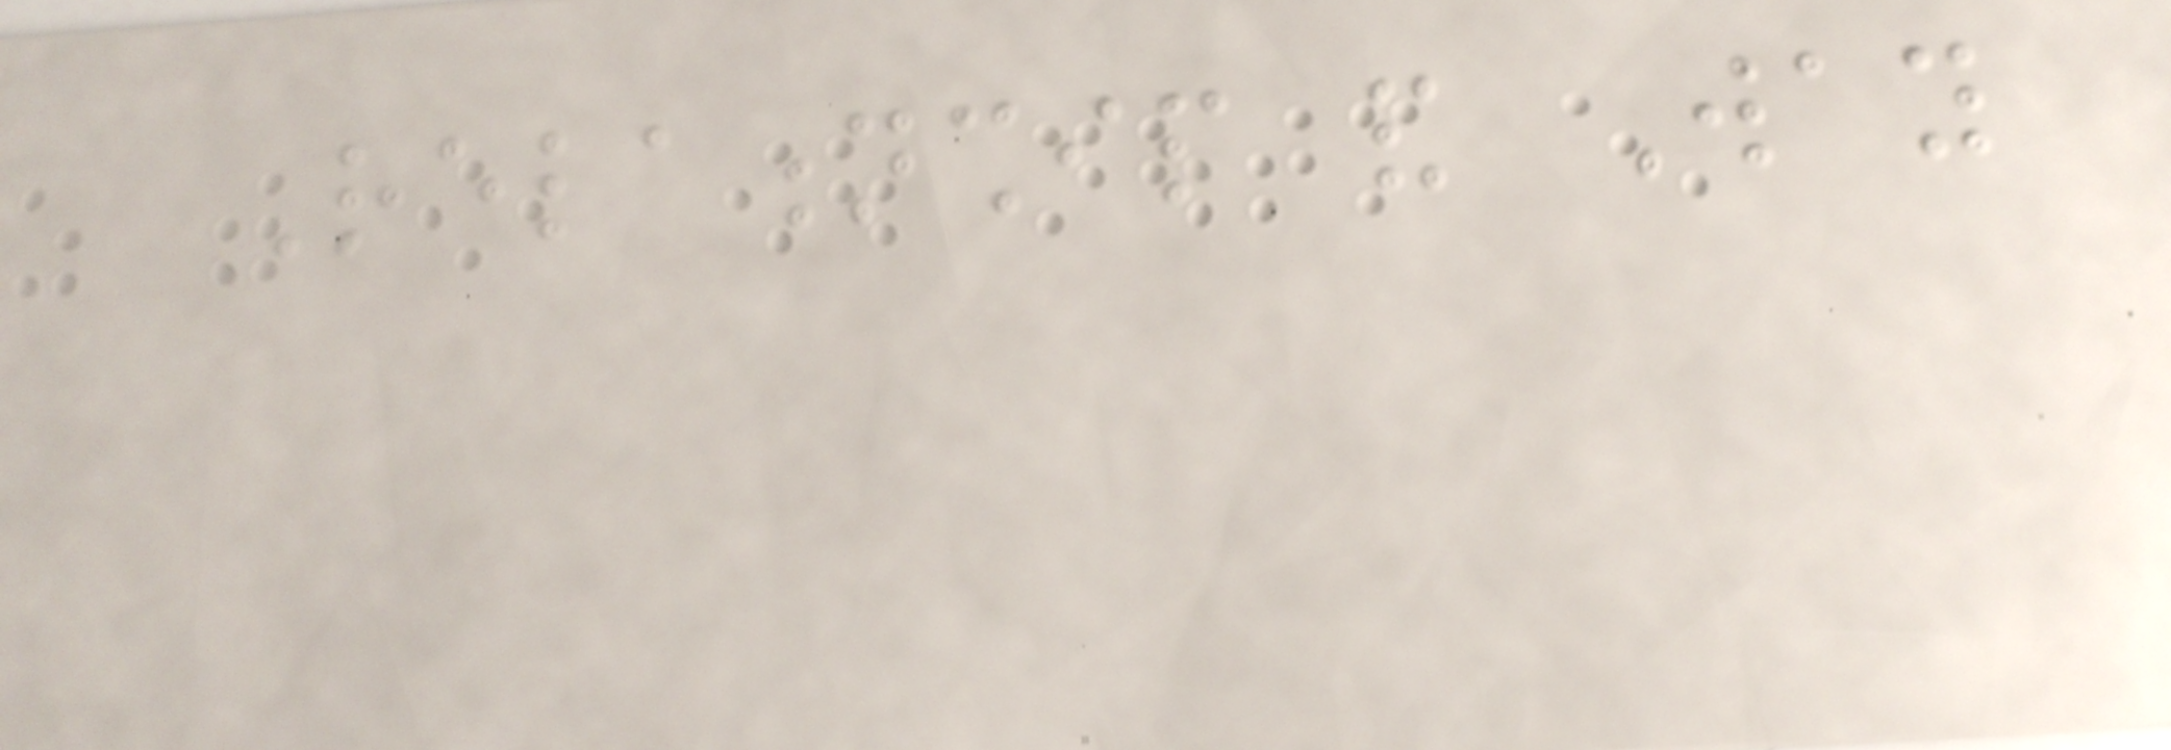Relationship and Way
